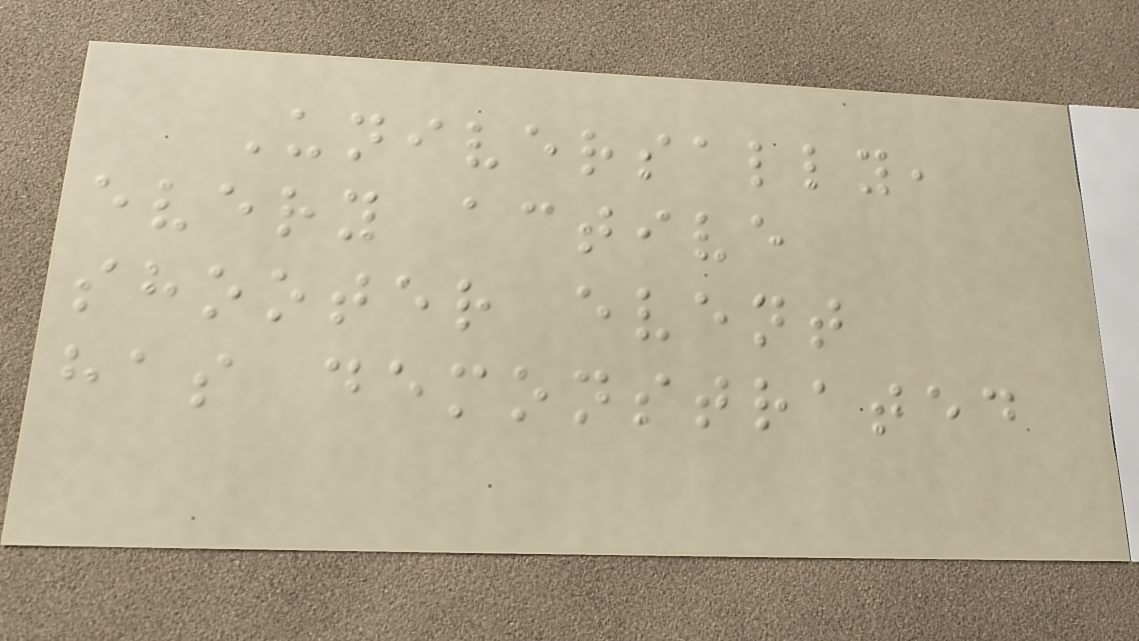Universally,
every active
shooter event
has demonstrated
